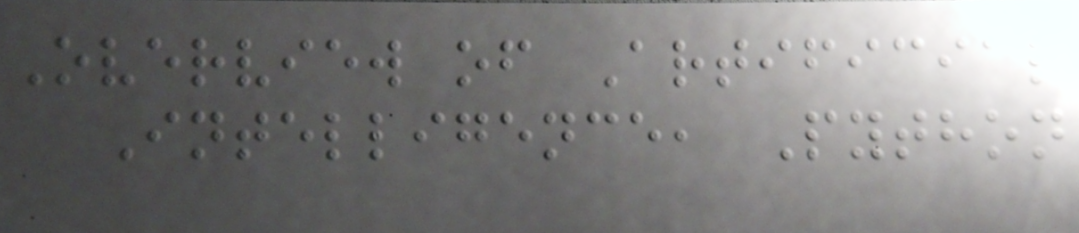Overview of Artificial
Intelligence, Python
